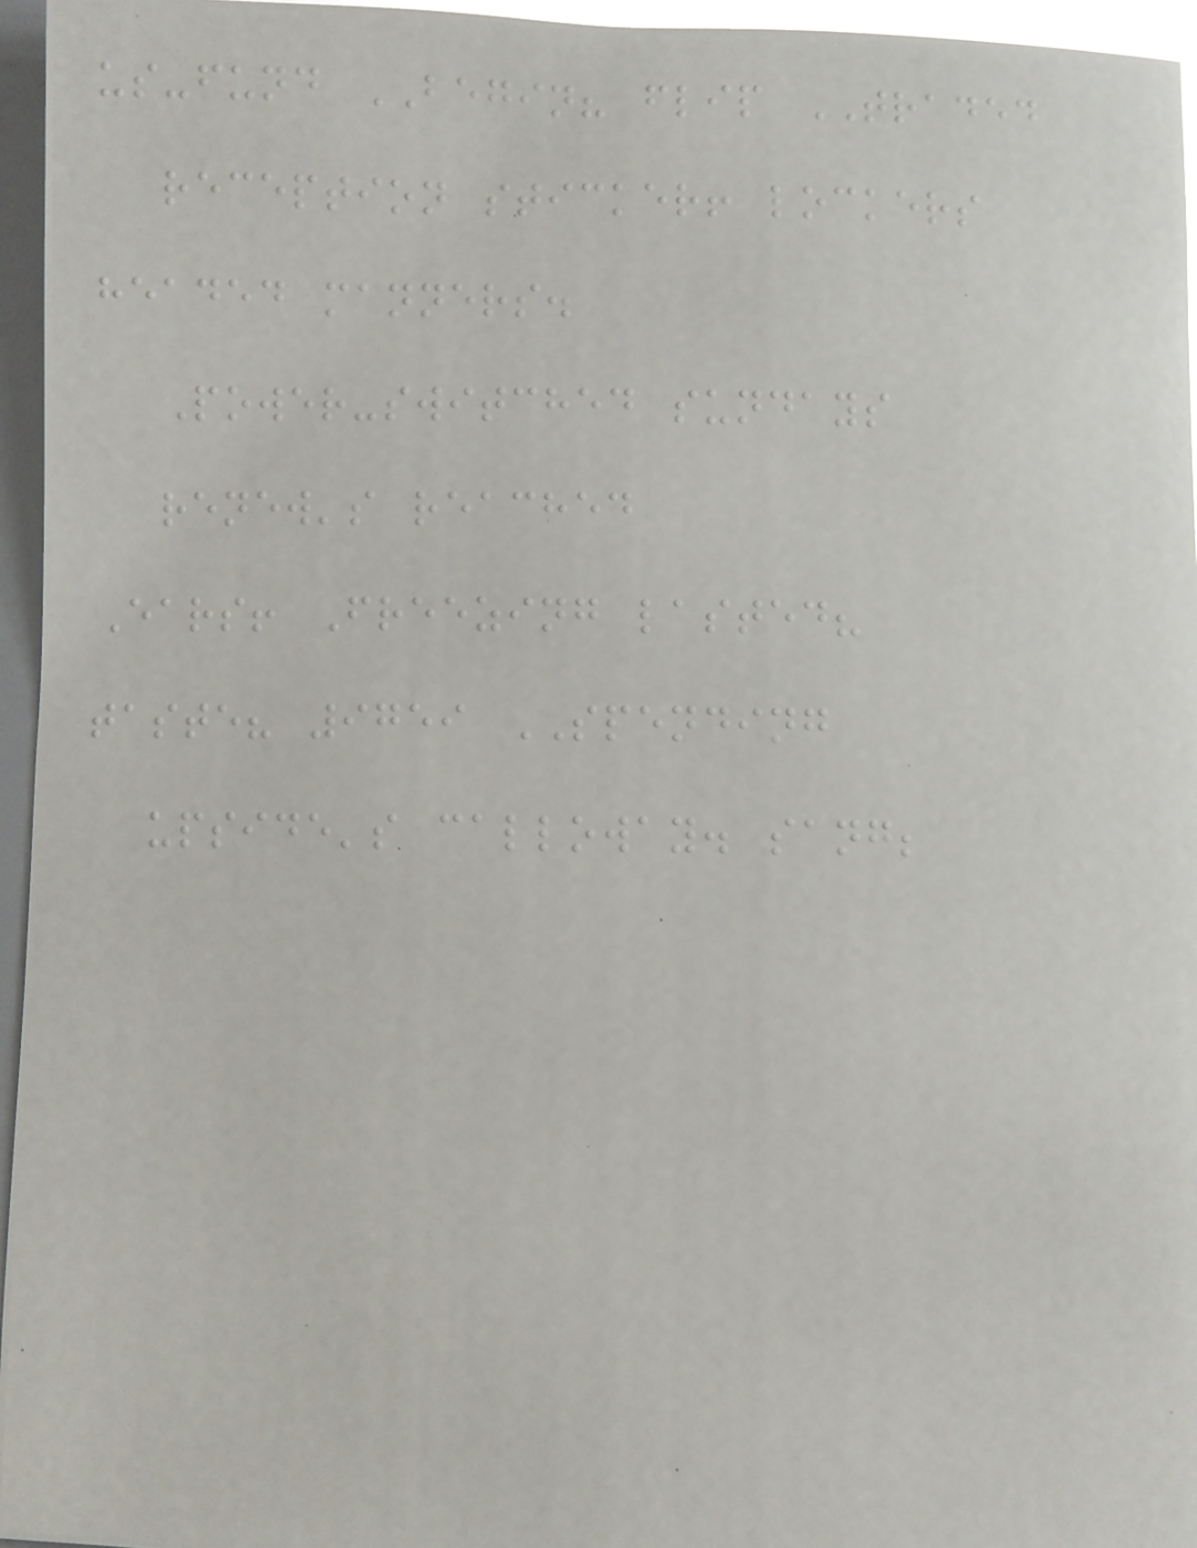us-fund BEGIN? flip TRADED
reception sticker! lockers
headed manners.
Power-switched sundays
renew's reached
Ears! Freezing lasted?
taste? 9759 SPENDING
upside's calloway. sang;
